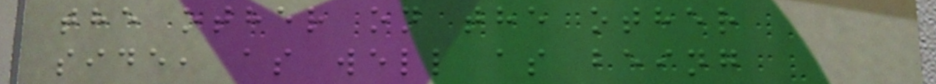the other on the other
side, as well as being
